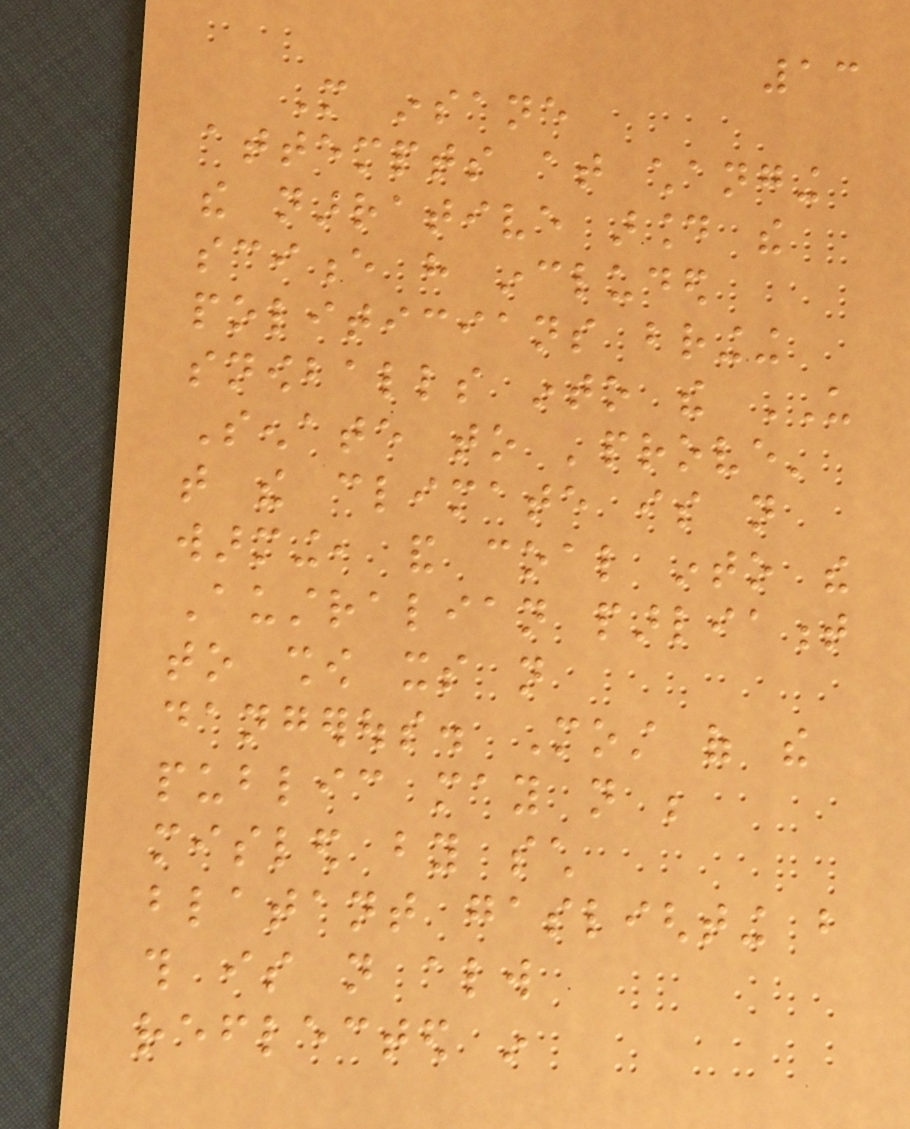13
More insane
attempts at changing
the narrative around the
science have included
politicians bringing
snowballs into the US
Senate to 'prove'
that the climate is not
warming, and coal into the
Australian parliament
to show its not
dangerous. Most of the
public may not be
misled by such
blatant gaslighting but
this is not always
reflected in
